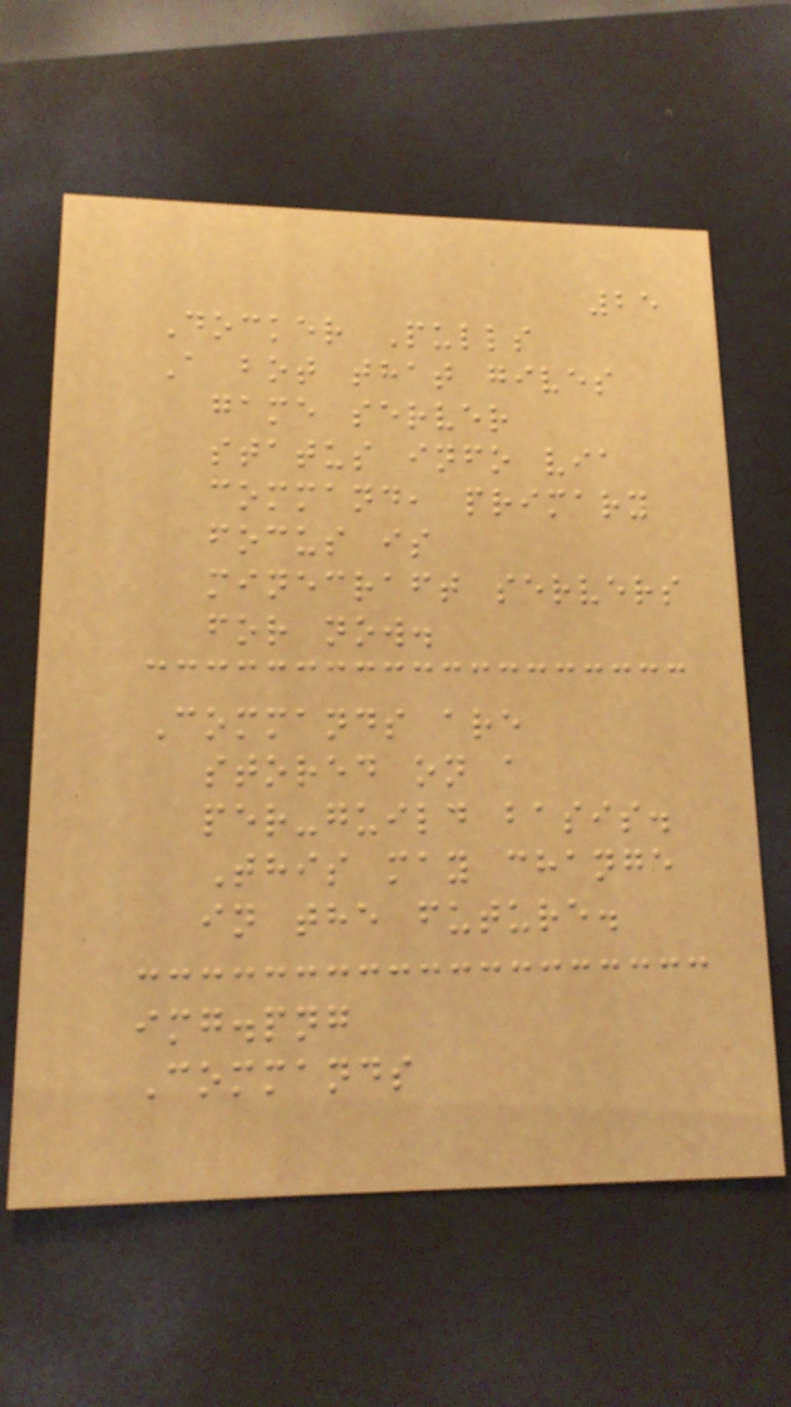25
Docker Pulls
A bot that gives
game server
status info via
command, primary
focus is
minecraft servers
for now.
Commands are
stored on a
per-guild basis.
This may change
in the future.
img.png
Commands
